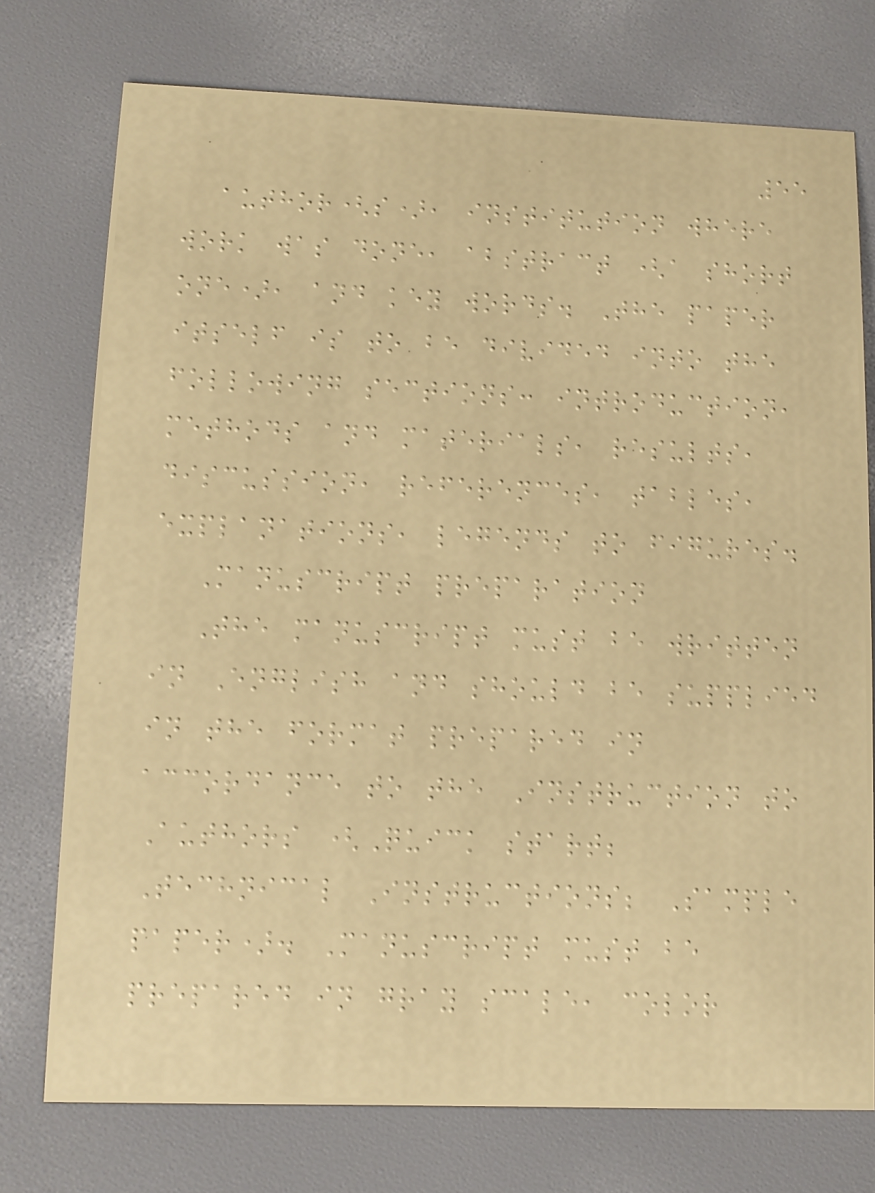55
author(s), institution where
work was done, abstract (a short
one), and key words. The paper
itself is to be divided into the
following sections: introduction,
methods and materials, results,
discussion, references, tables,
explanations, legends to figures.
Manuscript preparation
The manuscript must be written
in English and should be supplied
in the format prepared in
accordance to the Instruction to
Authors (Quick start;
Technical Instructions; Sample
paper). Manuscript must be
prepared in gray scale, color
